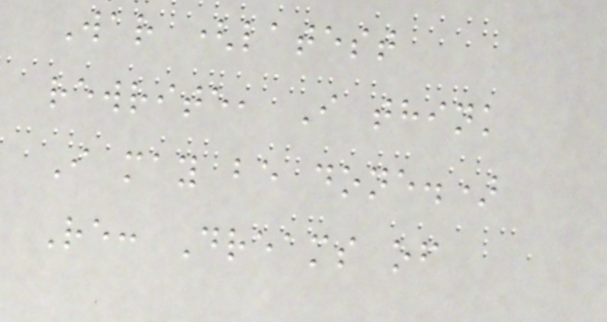War (latest
rewrite, I think
I may be done.)
Re: Dreams of
